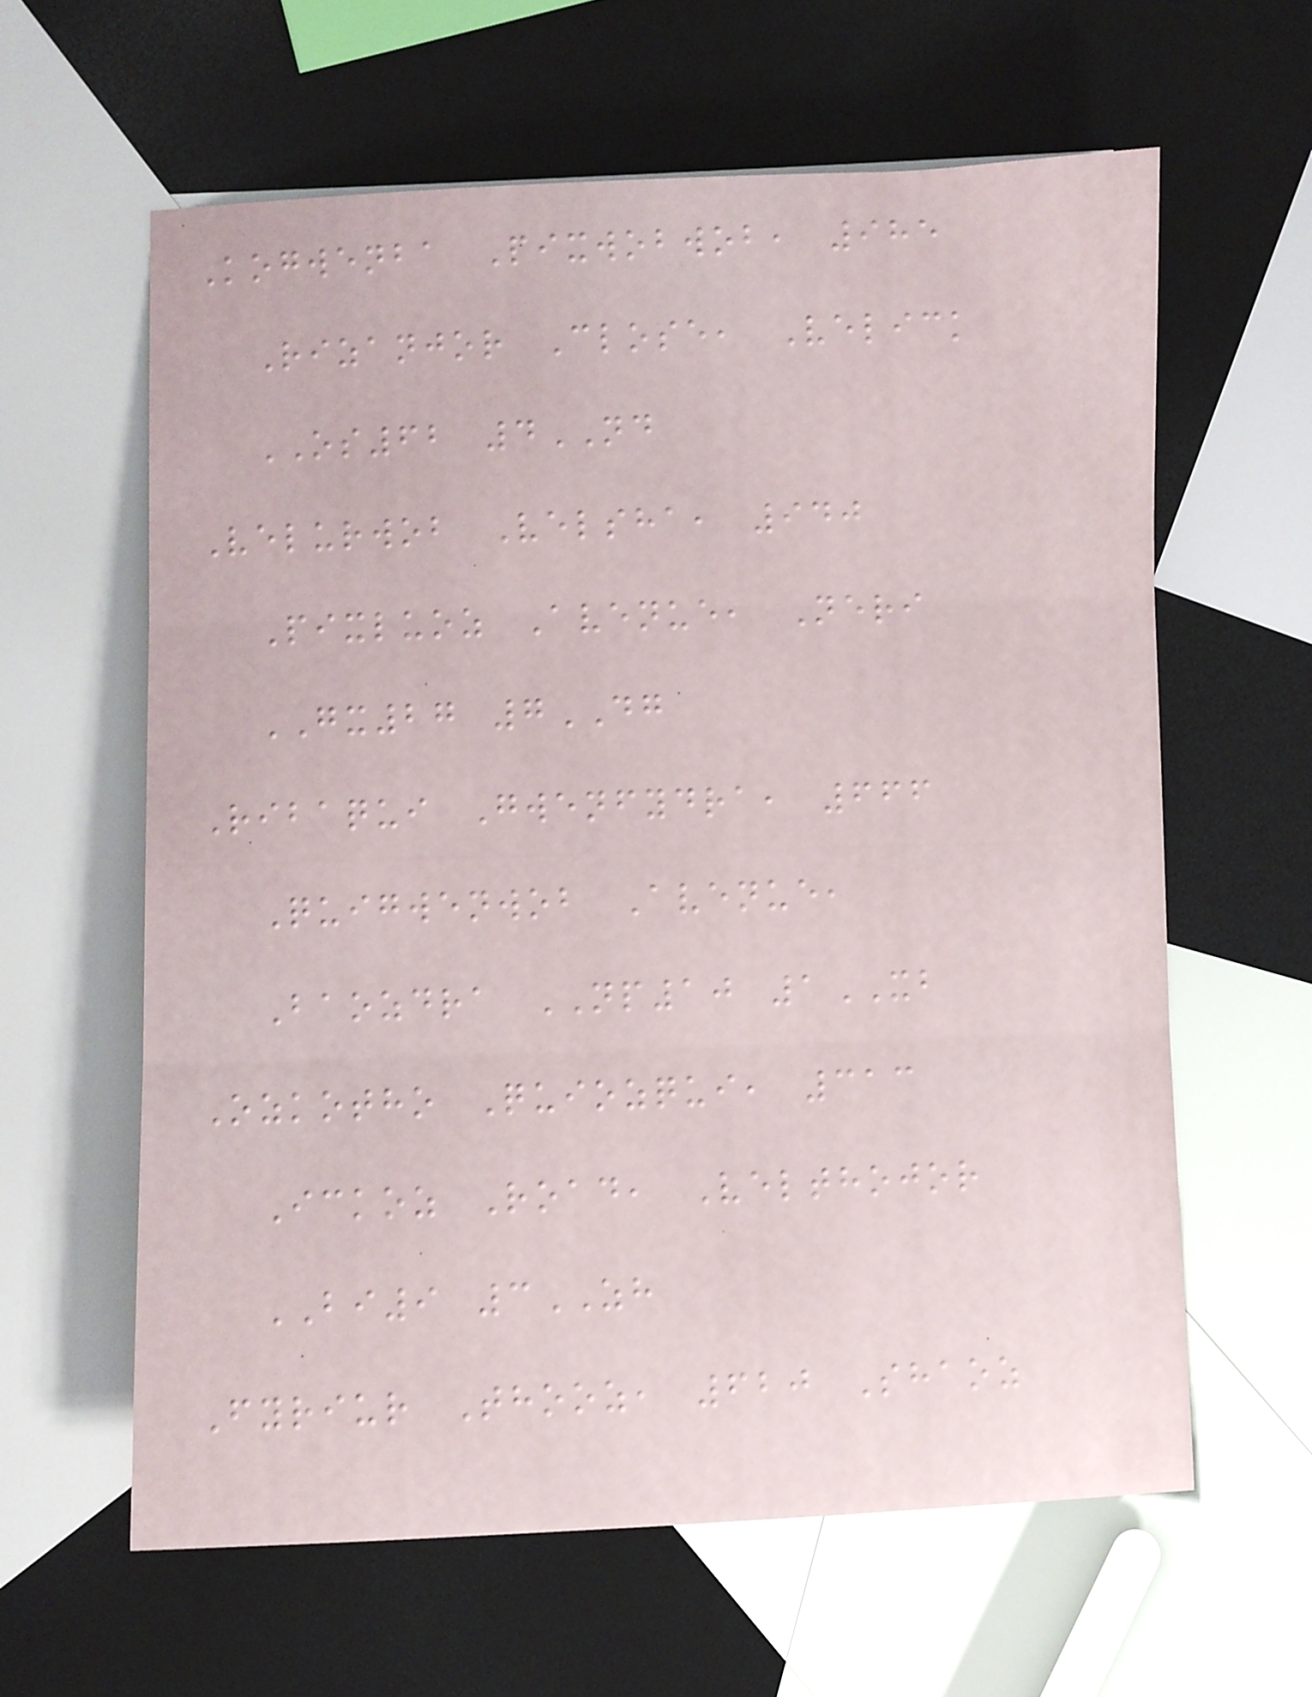Kogwenba Pixwobwob, 985
Rizanjor Close, Velick
OS62 4ND
Velurwob Velsha, 940
Pixluoz Avenue, Neri
GX27 7DG
Ribaqui Gwenfydra, 666
Quigwenwob Avenue,
Baozdra NP10 1XB
Ozkotho Quiozqui, 313
Ickoz Road, Velthojor
BI9 3ZH
Fyriur Thooz, 620 Shaoz
